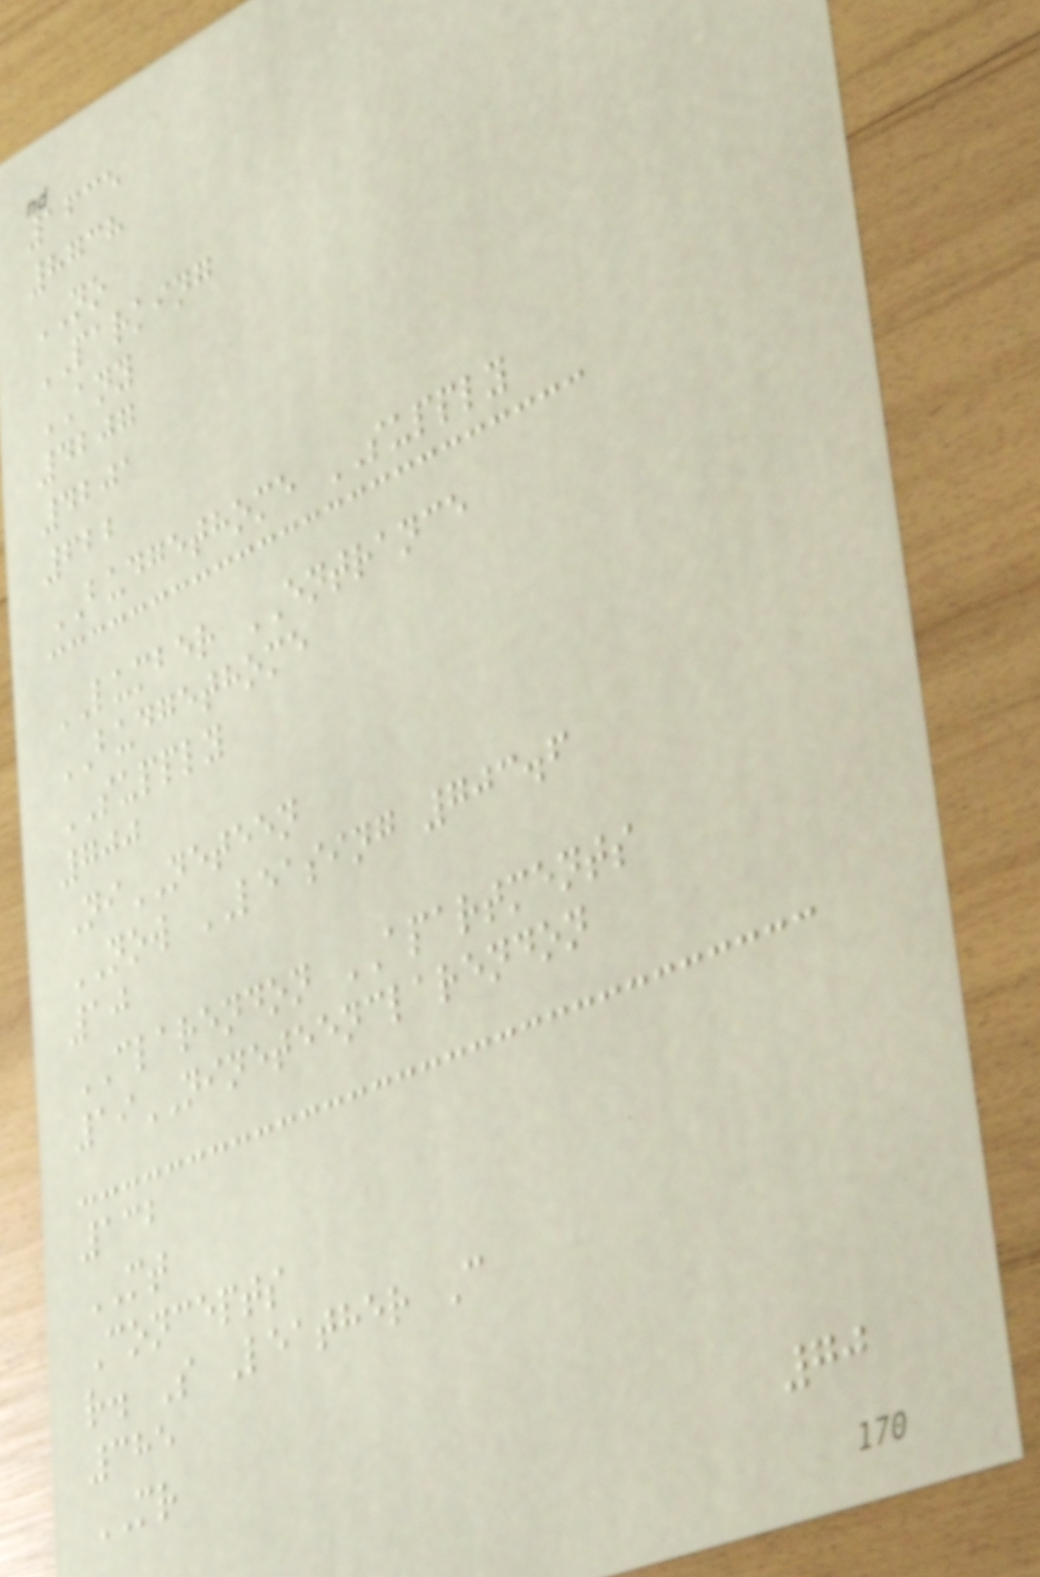1635
8738
NO
PARKING
ANY
4207
4201
622
BUDGETHOME SUPPLY
LUMBER ENTRANCE
BUDGETHOME
SUPPLY
700
NiNETEEN
NOW LEASING 703.6
10
CLARENDON APARTMENTS
19NINETEENCLARENDON
132
MT
Concepts
r. S Leather C
385
MR
70
